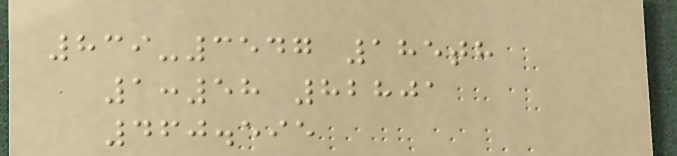839-3547 185th
1:58 82801
460.595
